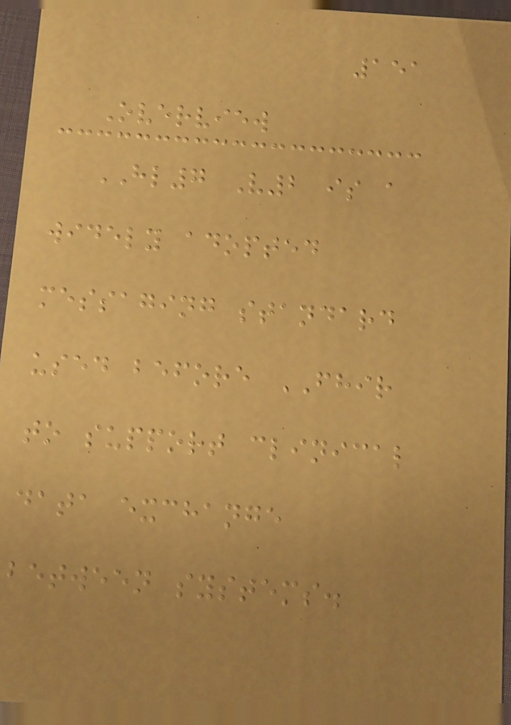151
Overview
HL7 V2 is a
widely adopted
messaging standard
used before FHIR
to support clinical
data exchange
between systems.
